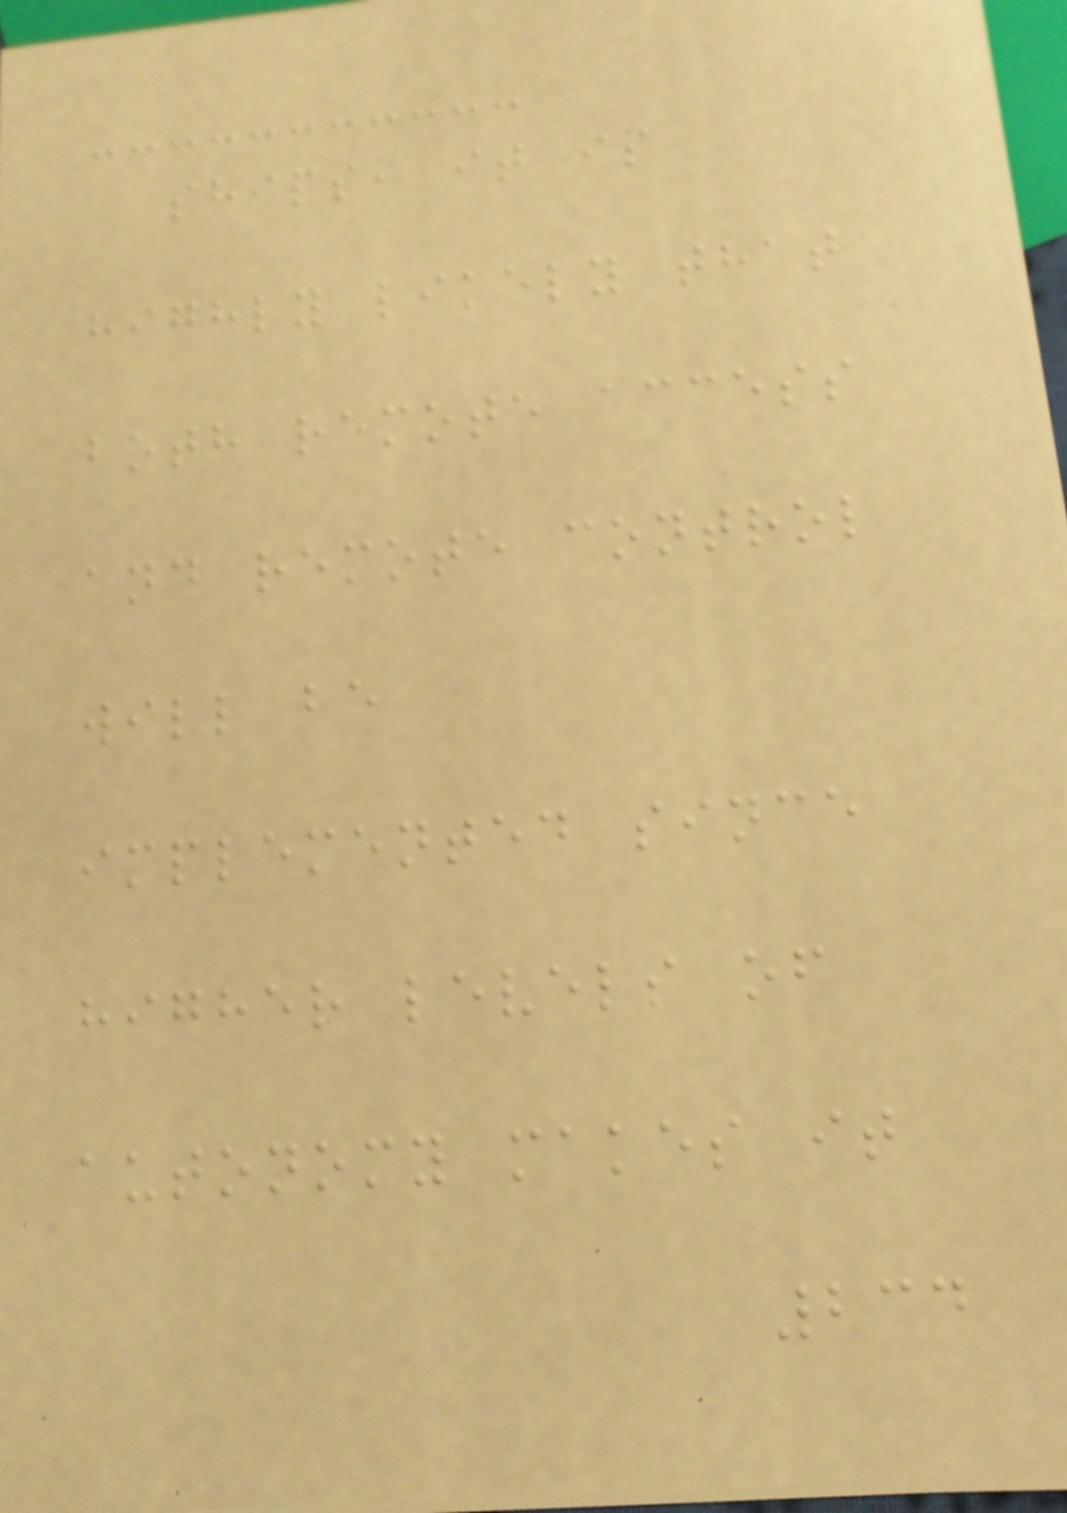ships, it is
highly likely that
both remote access
and remote control
will be
implemented since
higher levels of
autonomy makes it
234
